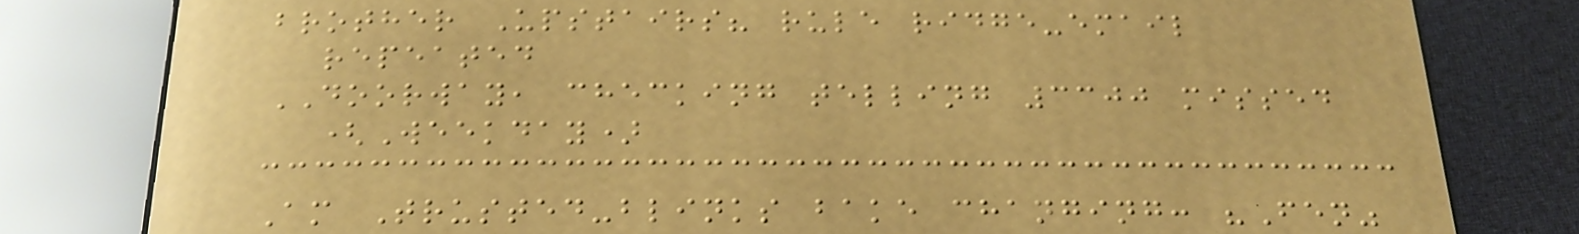brother Upstairs? rule ridge-email
repeated
DOORWAY, checking telling 3300 missed
(Weekday)
Am Trusted-blinks bake changing: "Fen"
